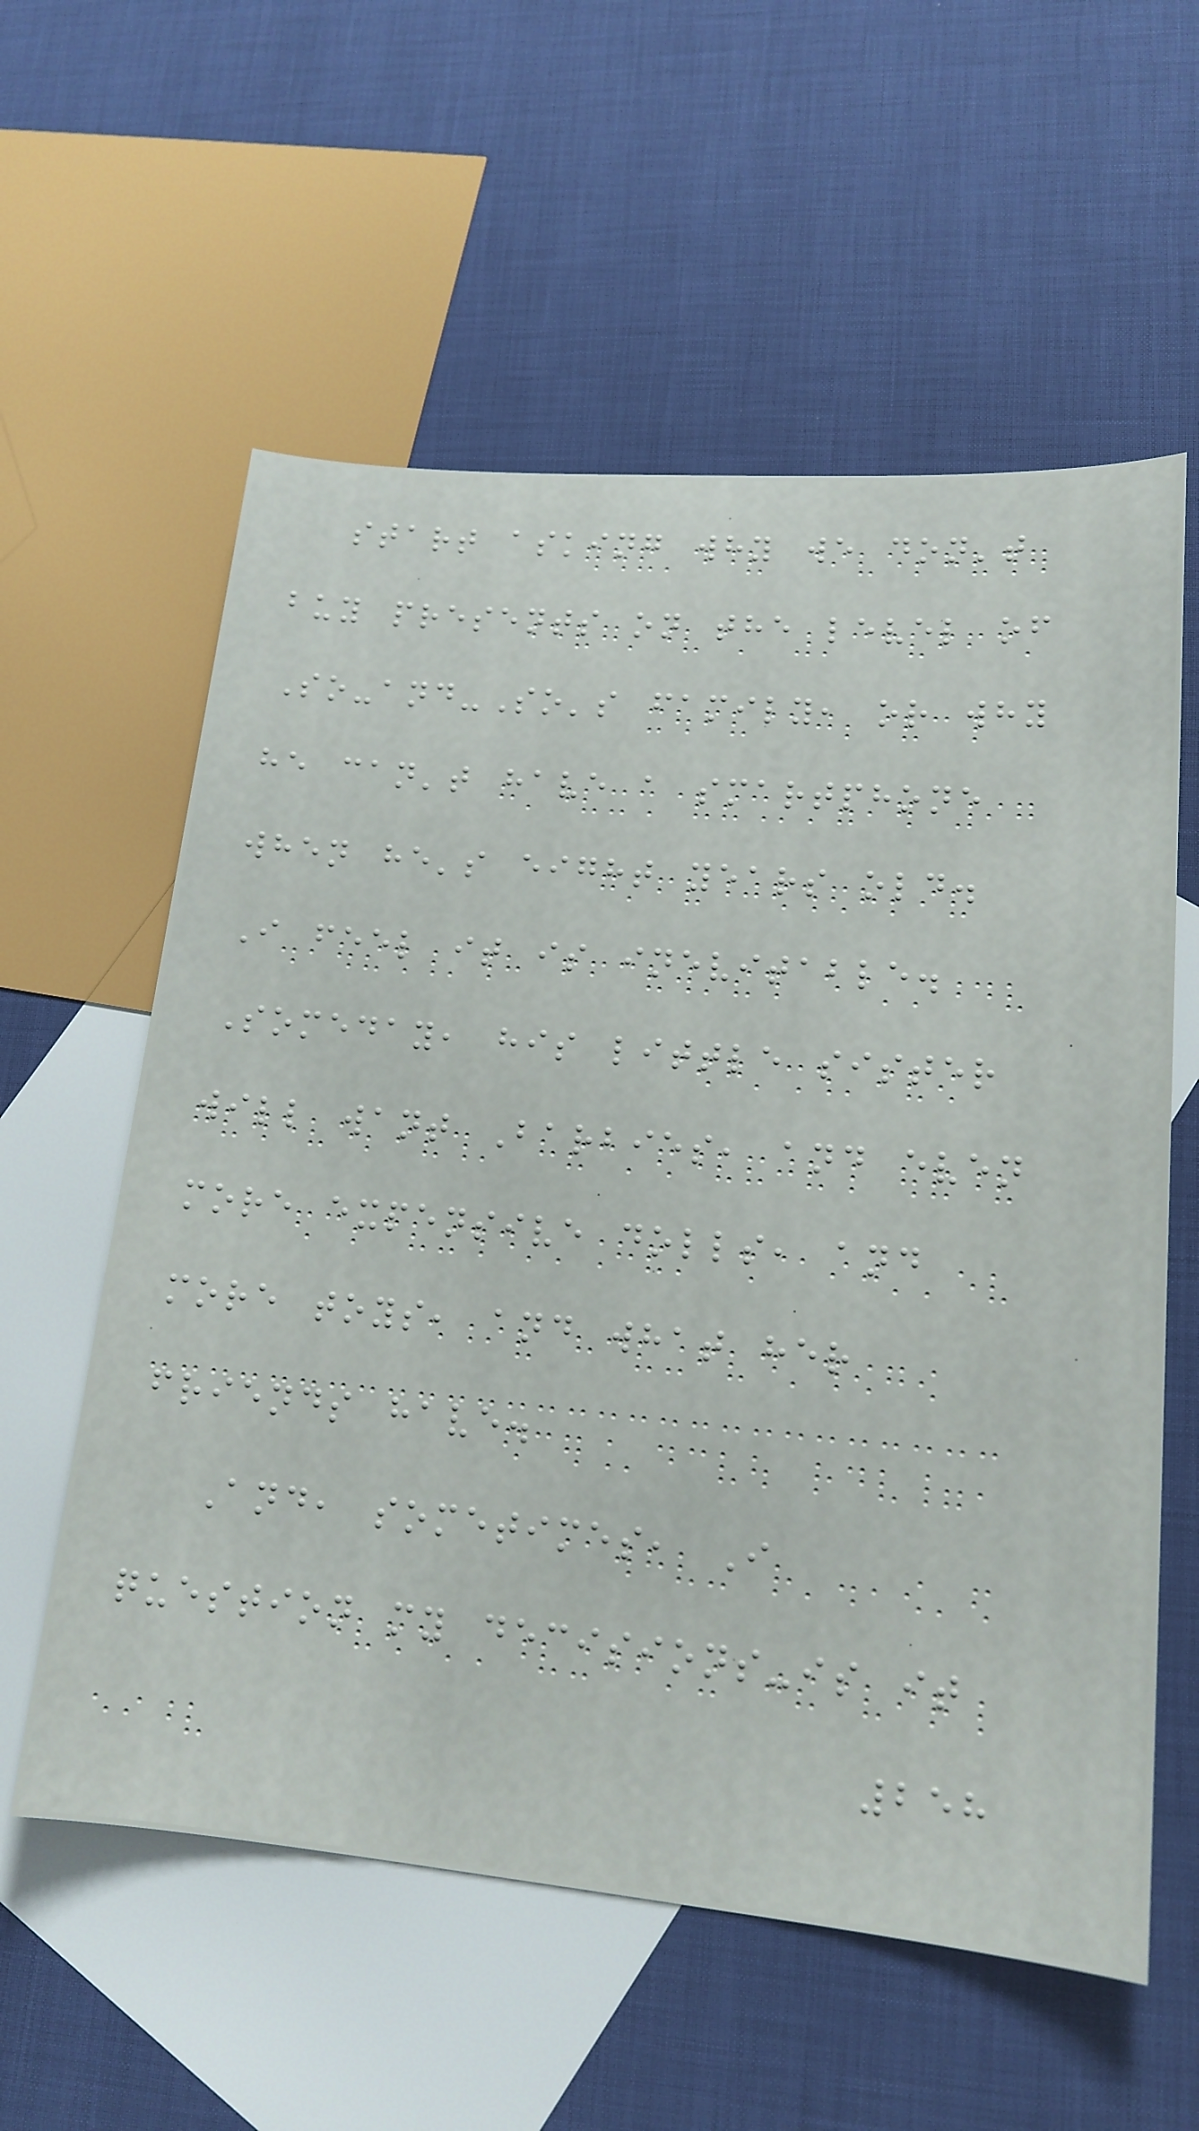start asking why we don't
buy presents on the level of
So-and-So's family, or why
he can't have a smartphone
when he's eight years old.
I feel it is inevitable.
Someday, his little sister
will want Barbies, and even
more expensive dolls, and
more toys, and what her
friends have.
And, sometimes, I
question my decisions-is it
258
